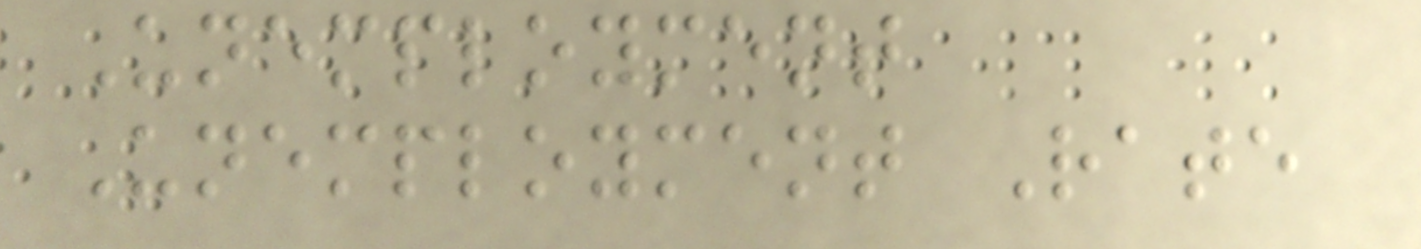Unemployment
Unemployment Rate
